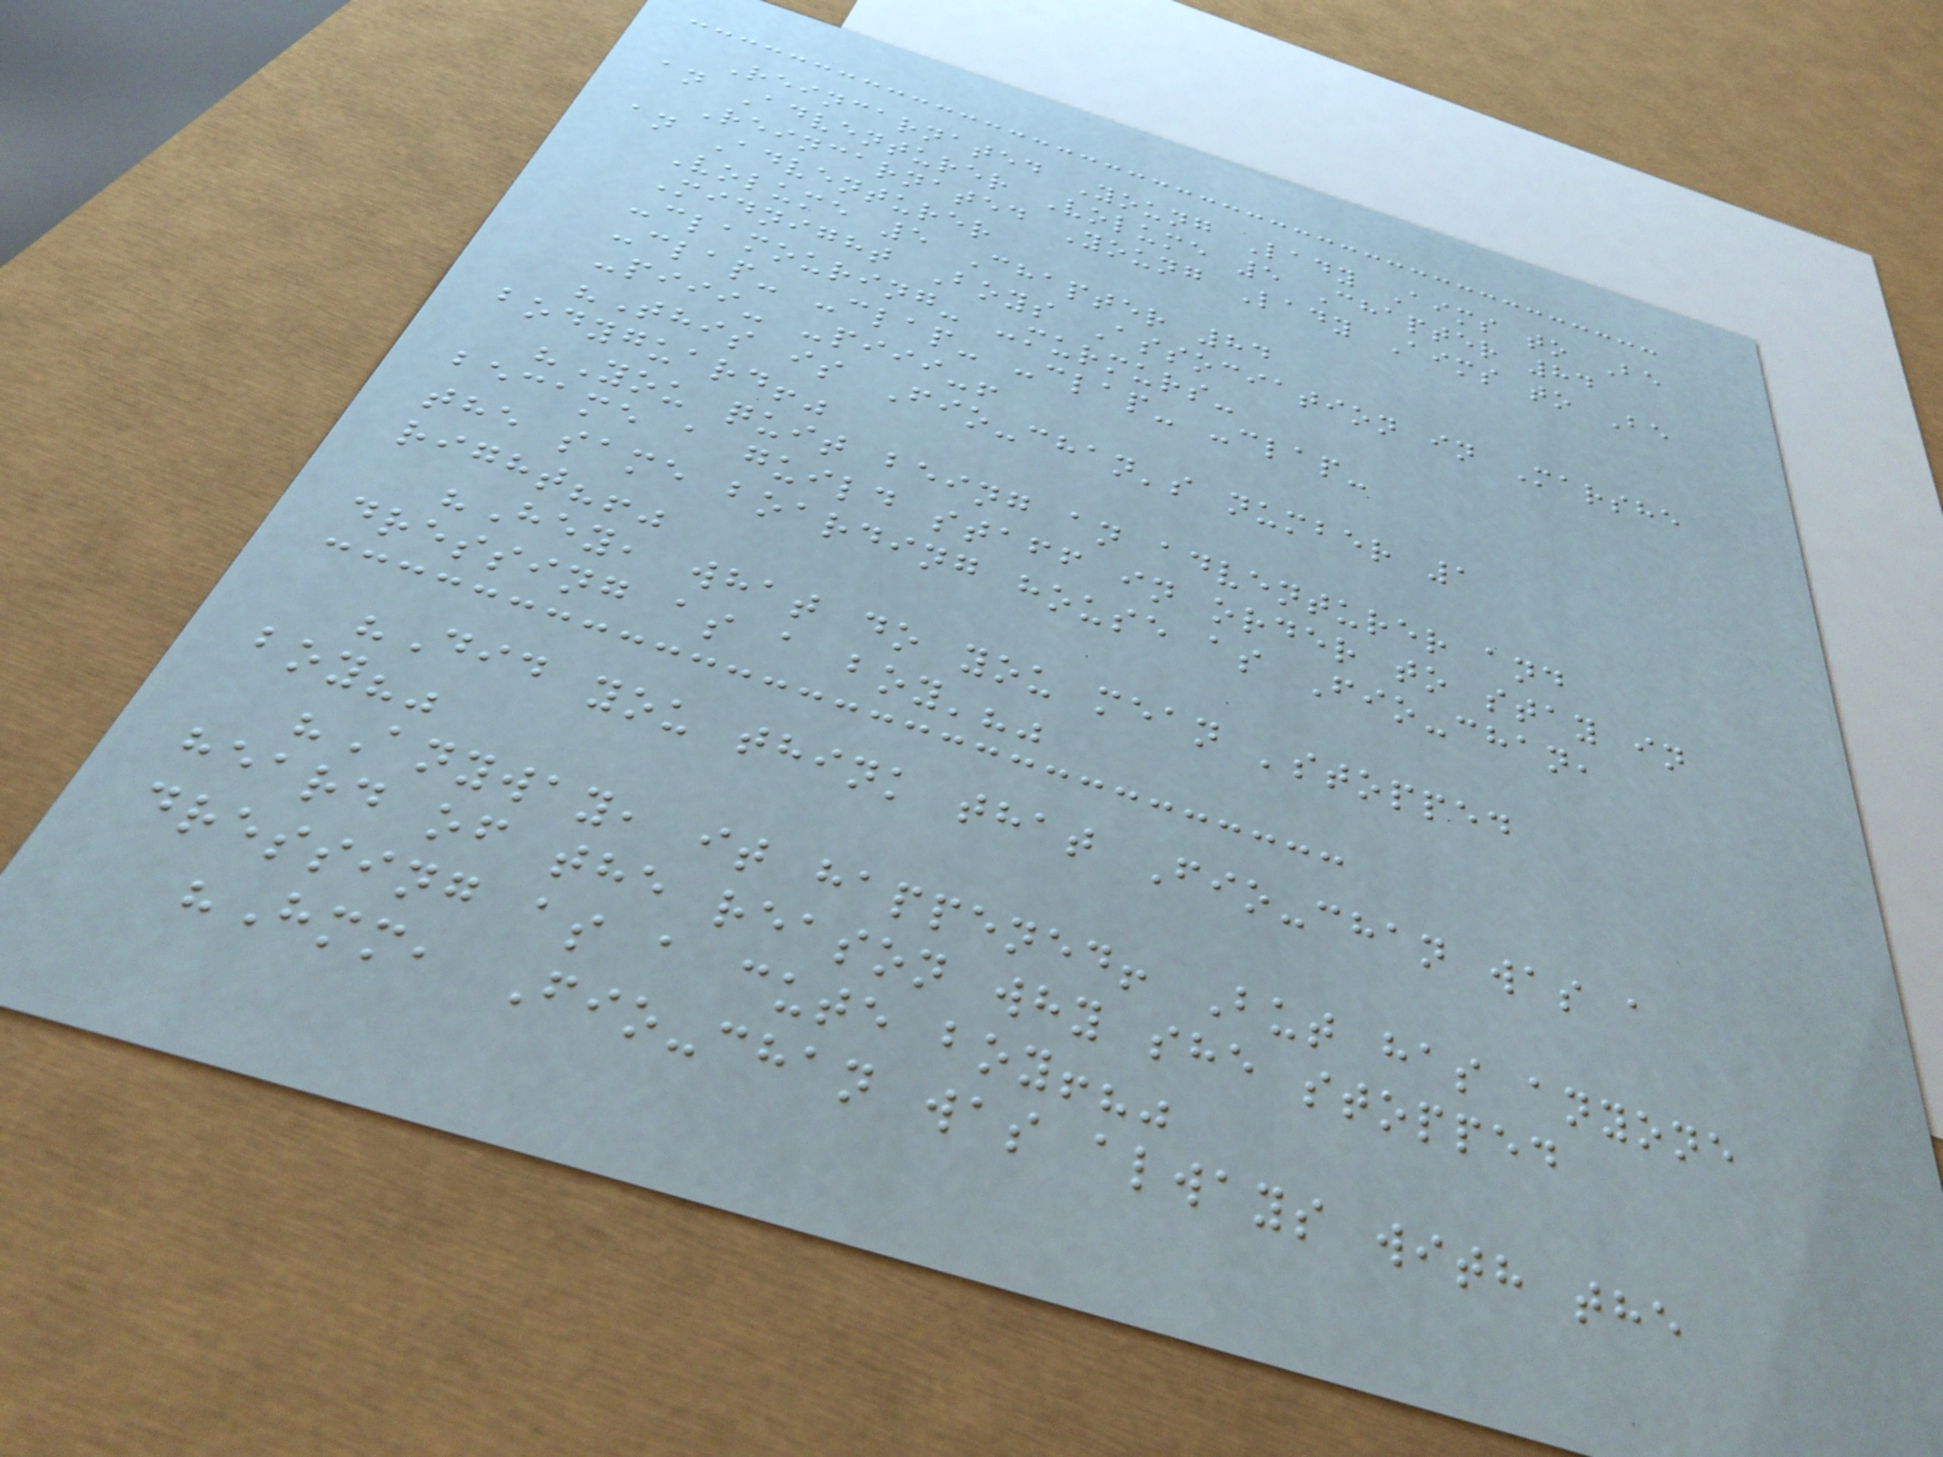Reincarnated Young Lady Aims to Be
an Adventurer Volume 5 Chapter 84
Reincarnated Young Lady Aims to Be
an Adventurer
Volume 5 Chapter 84
Midnight Boys Association in Marshe
-clamouring- -murmurs-
-clap- -clap- -clap- -clap-
-piii- -piii-!
"This is Fio-chan's number 1
bodyguard!"
"You quit being an adventurer and
became a guild staff in order to stay in
the same boarding house as Fio-chan,
right?!"
"Hey, what do you mean 'stopped
dressing as a boy'?"
"Did you think that Fio-chan was a
boy?"
"Anyway, it happened! But has anyone
heard of the reason why she stopped
dressing as a cute boy!?"
"Hmm, Fio-chan was always with the
